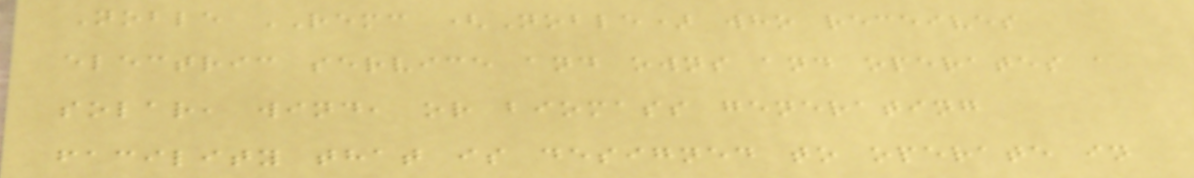Noble REMC (Noble) who receives
electric service and owns and operates a
solar, wind, or biomass generating
facility that is designed to operate in
